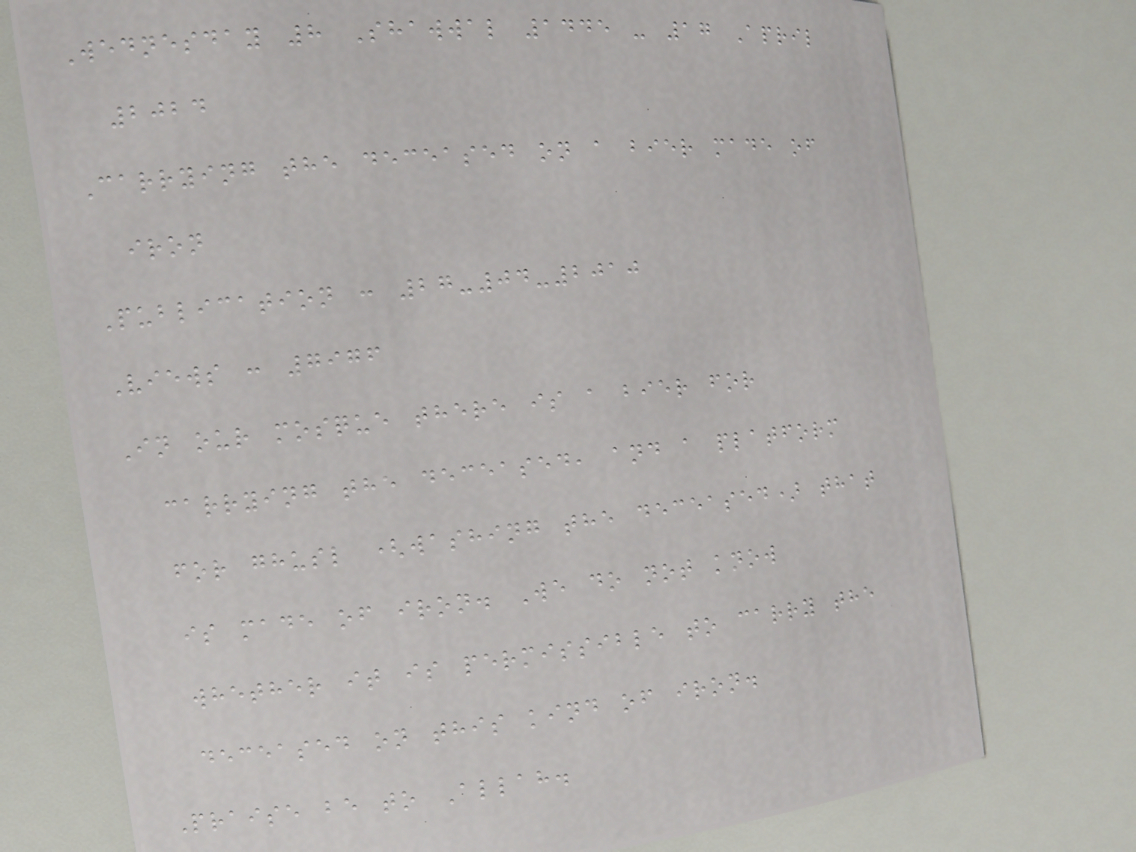Wednesday 8 Shawwal 1445 - 17 April
2024
Carrying the deceased on a bier made of
iron
Publication : 27-04-2010
Views : 7976
In our mosque there is a bier for
carrying the deceased, and a platform
for ghusl (washing the deceased) that
is made of iron. We do not know
whether it is permissible to carry the
deceased on this kind of iron.
Praise be to Allah.
